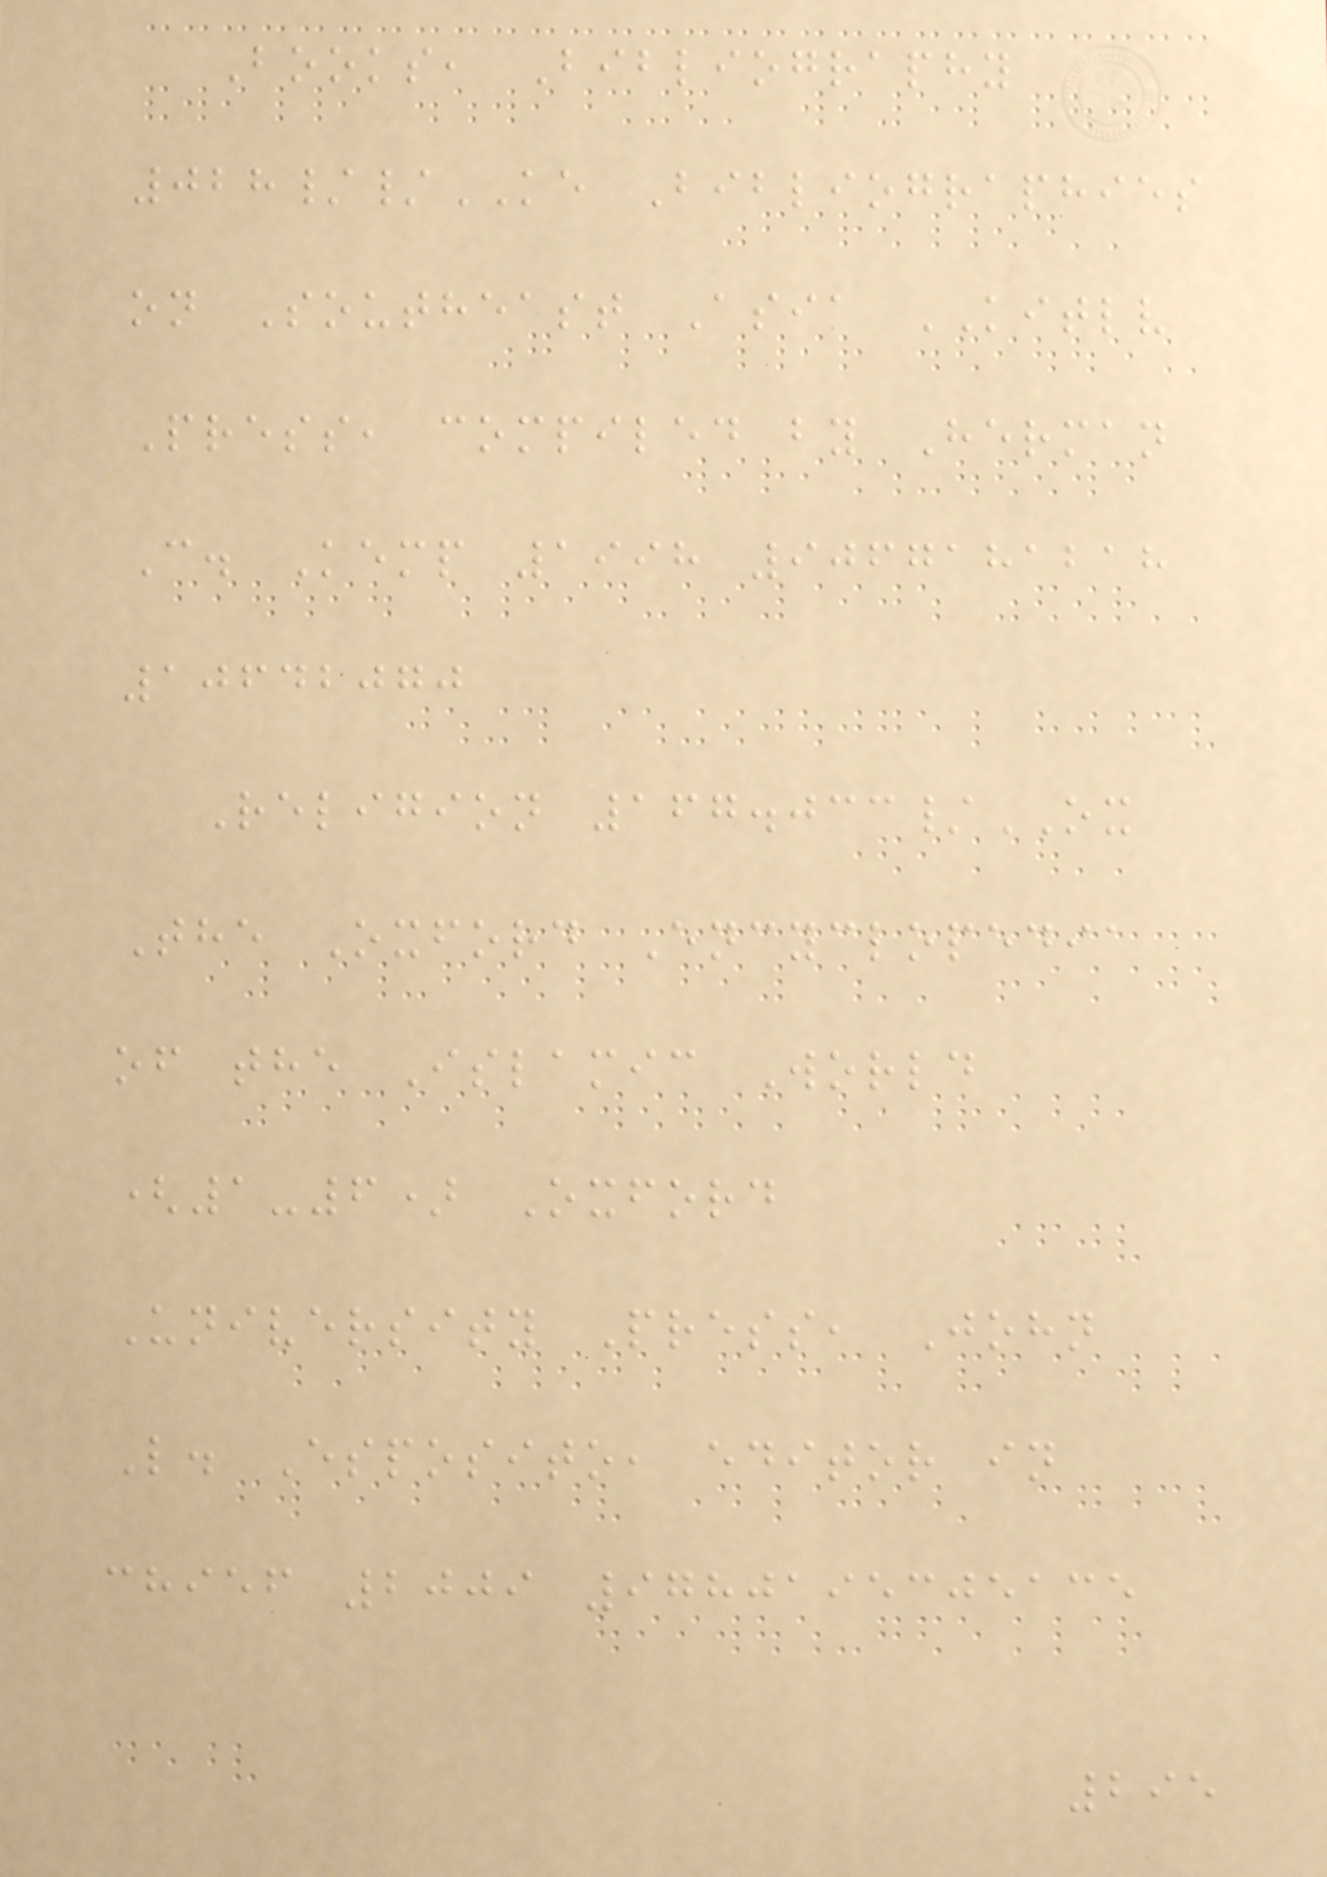Books, Bibliography
028//KE Bibliographies
on Southeast Asia KITLV
Press, compiled by Herman
C. Kemp 1998 9067181218
10642070
Religion 167.033/OX
The Oxford Encyclopedia
of the Islamic World
(1-6) Oxford
University Press, John
L. Esposito, editor in
chief 2009 9780195305135
295
